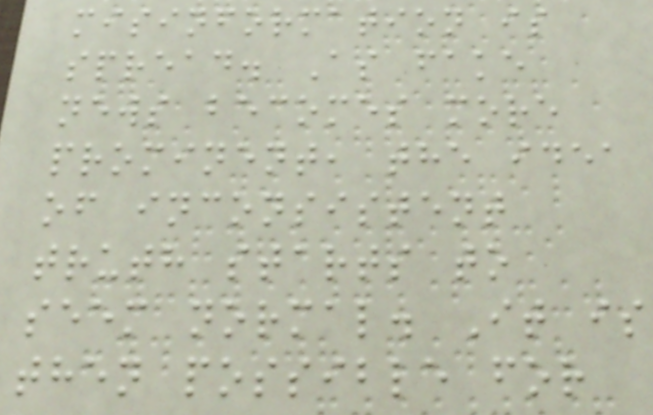misinformation is
spread. As fake
news becomes more
prominent, the idea
of inconsistent
truth starts to
seem normal. It is
then possible for
